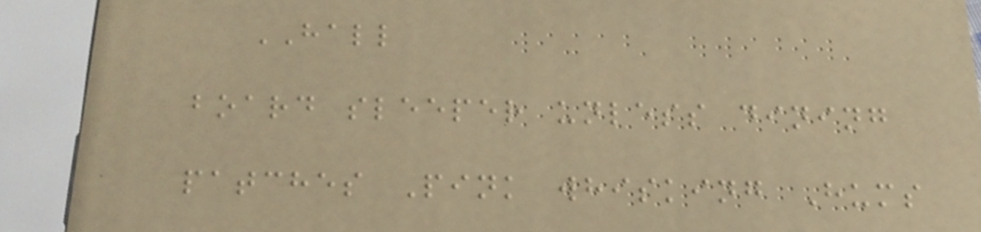HALL
board sleeper unless dining
patches Pink whisking Hums
